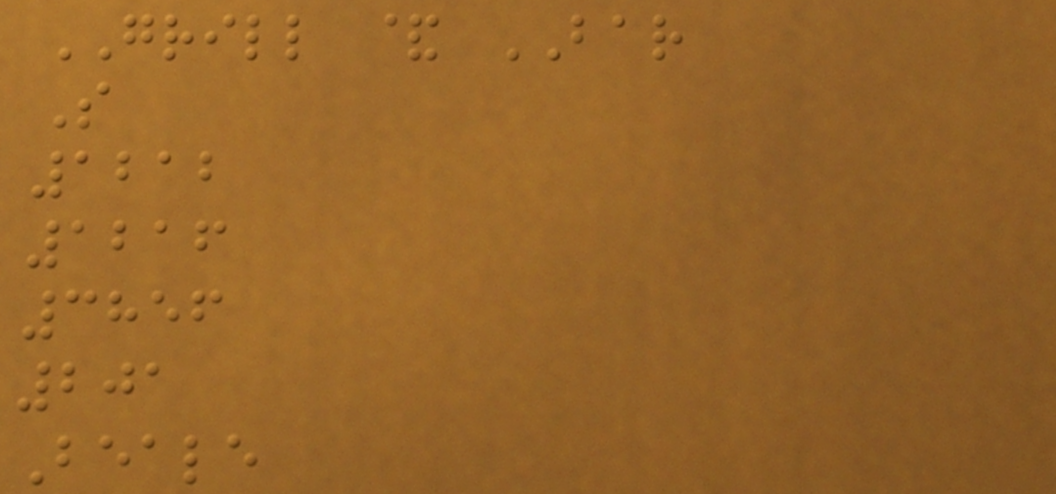GRILL & BAR
S
1212
1216
3856
201
Beale
